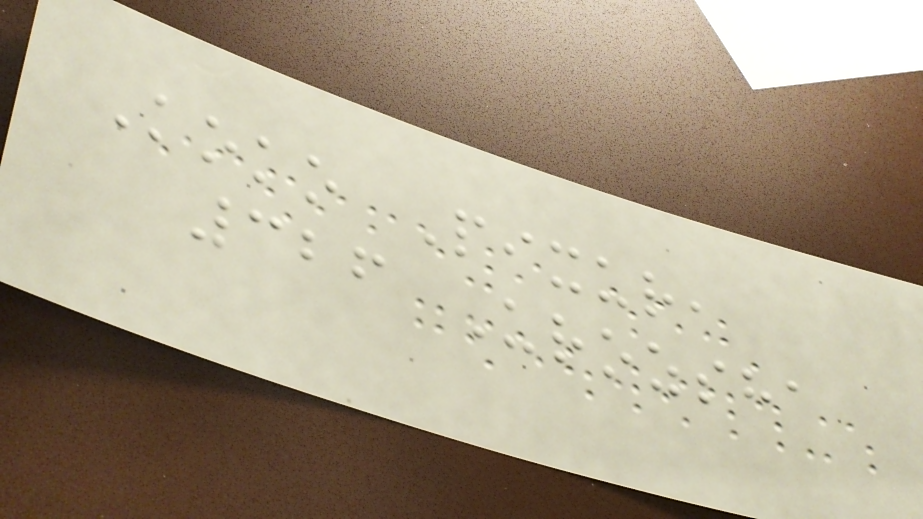Koko Pixur,
326 Urozsha
